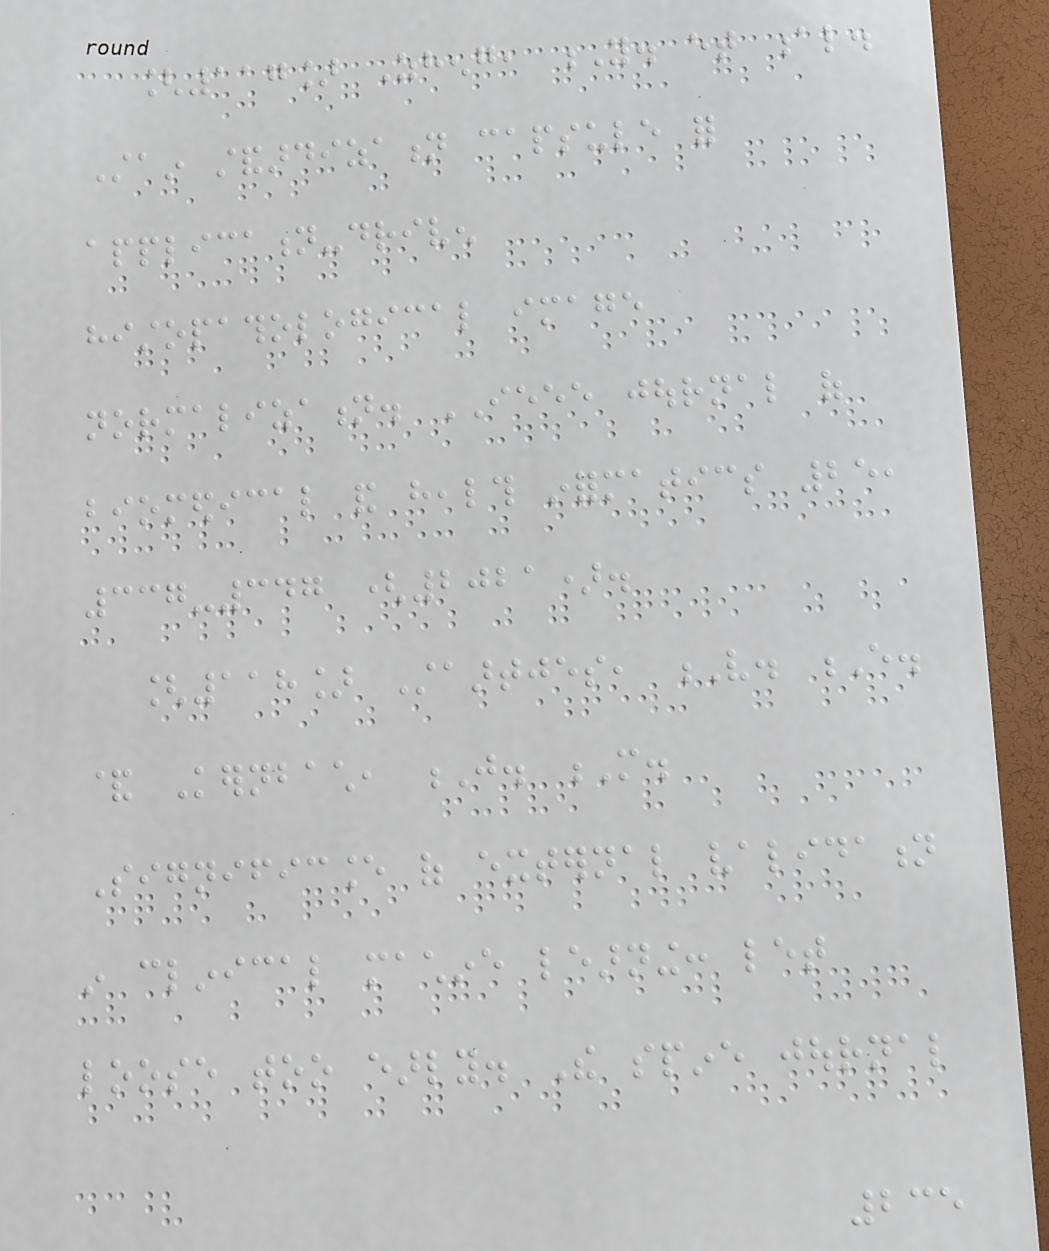[117] Zheng, Y. et al.
Stain standardization capsule for
application-driven
histopathological image
normalization. IEEE journal of
biomedical and health informatics 25,
337-347 (2021).
[118] Staartjes, V. E.
& Kernbach, J. M.
Significance of external validation
in clinical machine learning: let
loose too early. The spine journal
235
